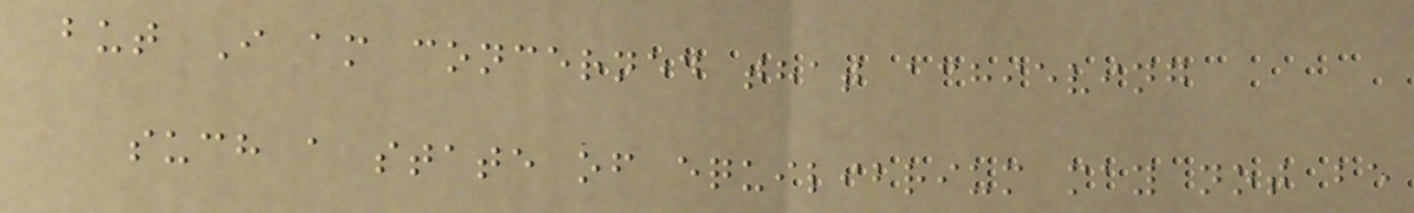but I am concerned that achieving
such a state of equilibrium may not be
